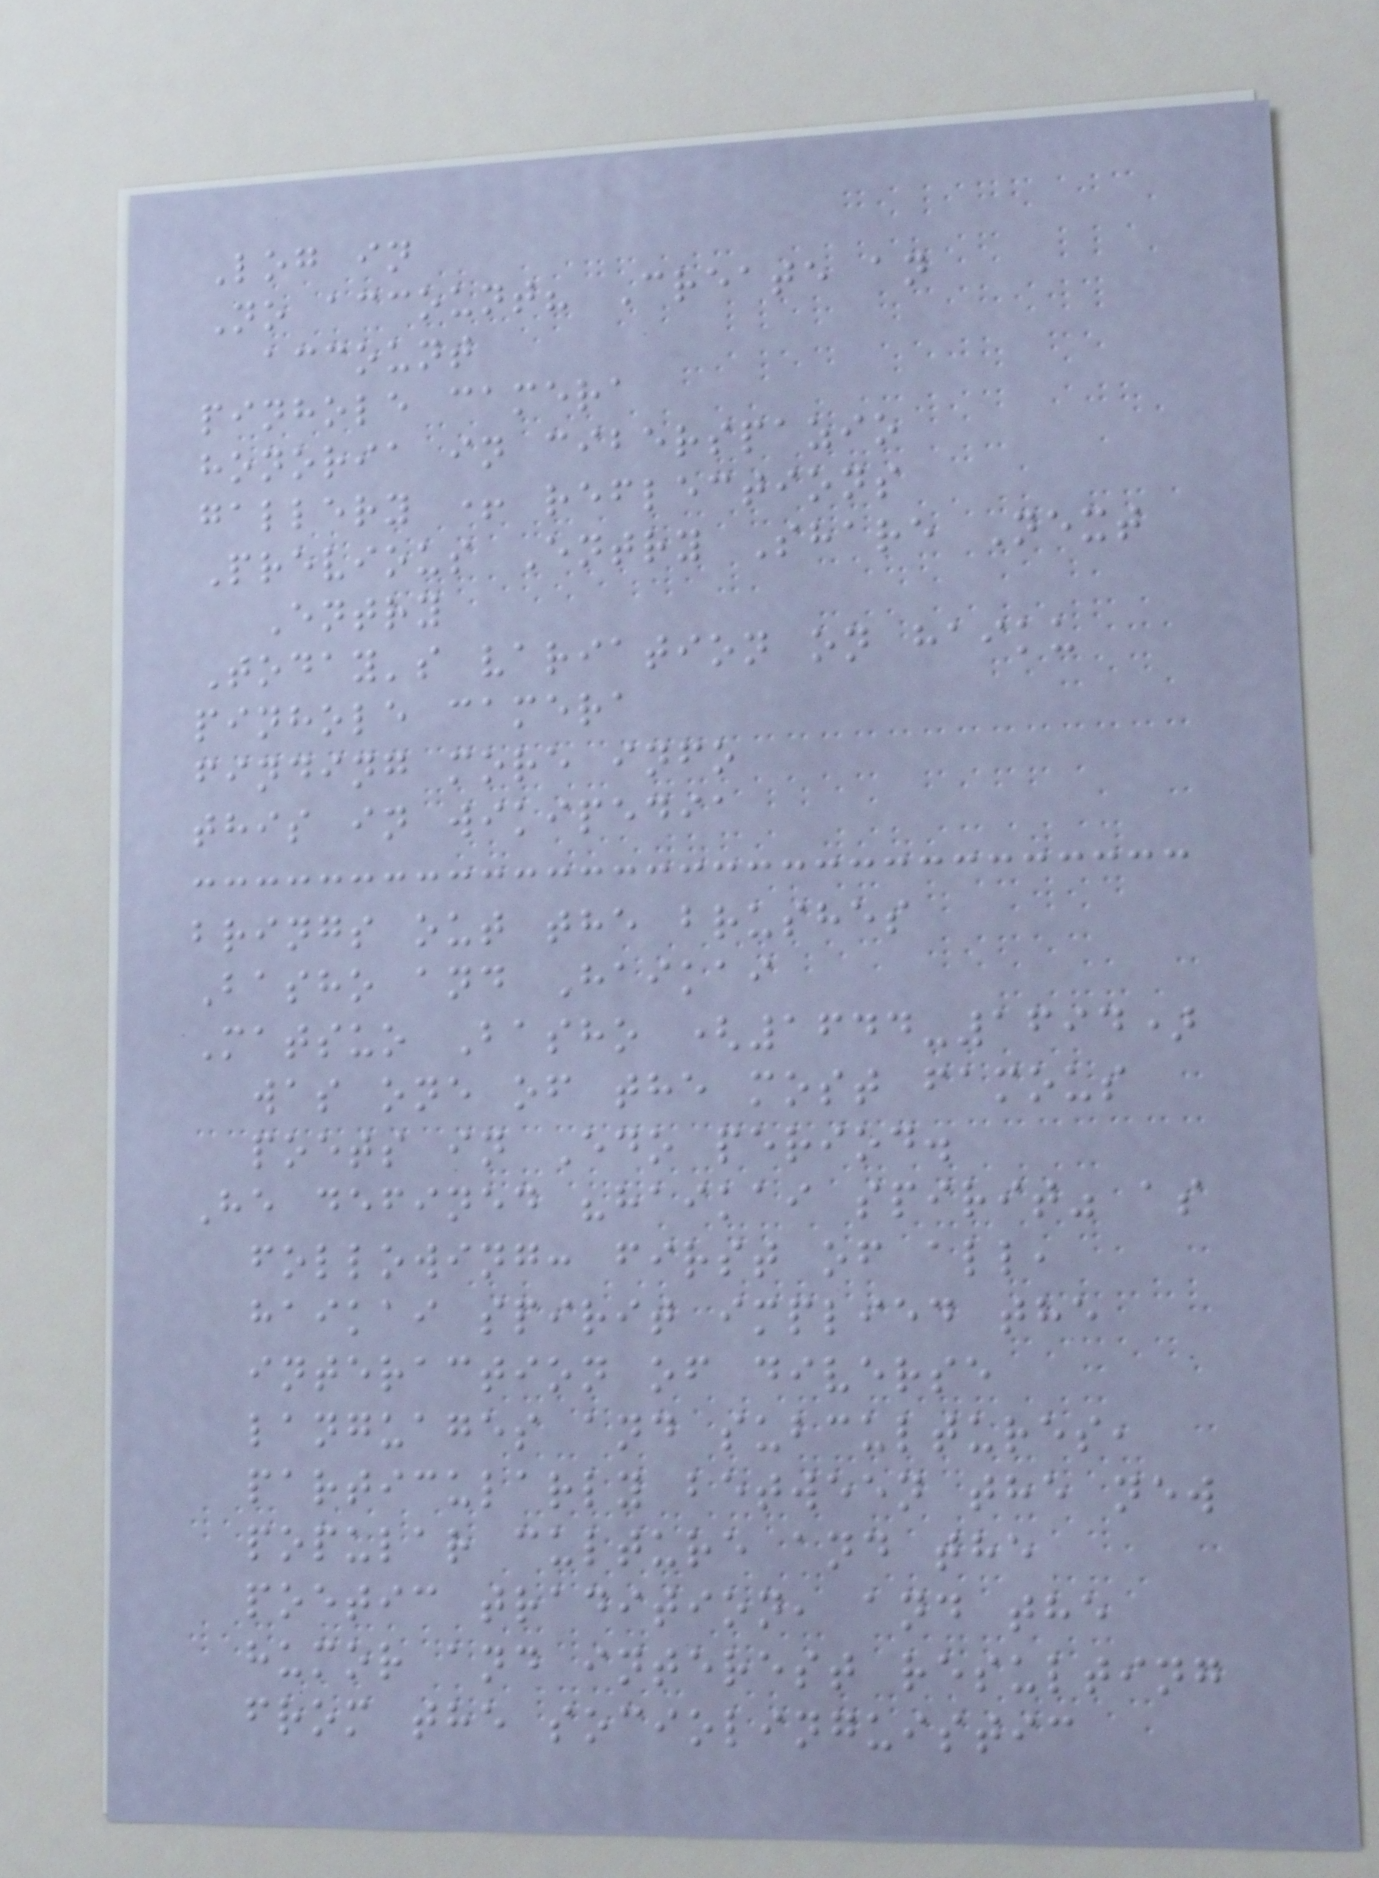Log in
No account? Create an
account
pinhole camera
honoria in ciberspazio
gallery + reflections
Previous Entry Share Next
Entry
Today's variation on haiku
pinhole camera
finding more info
this in wikipedia
brings out the brushes
Basho and Haikai
Matsuo Basho (1644-1694)
was one of the most famous
poets in Edo period.
He defined "haikai spirit" as
following: first of all,
haikai spirit implied the
interaction of diverse
languages and subcultures,
particularly between the new
popular culture and the
poetic tradition, and the
humor and interest resulting
from the sociolinguistic
